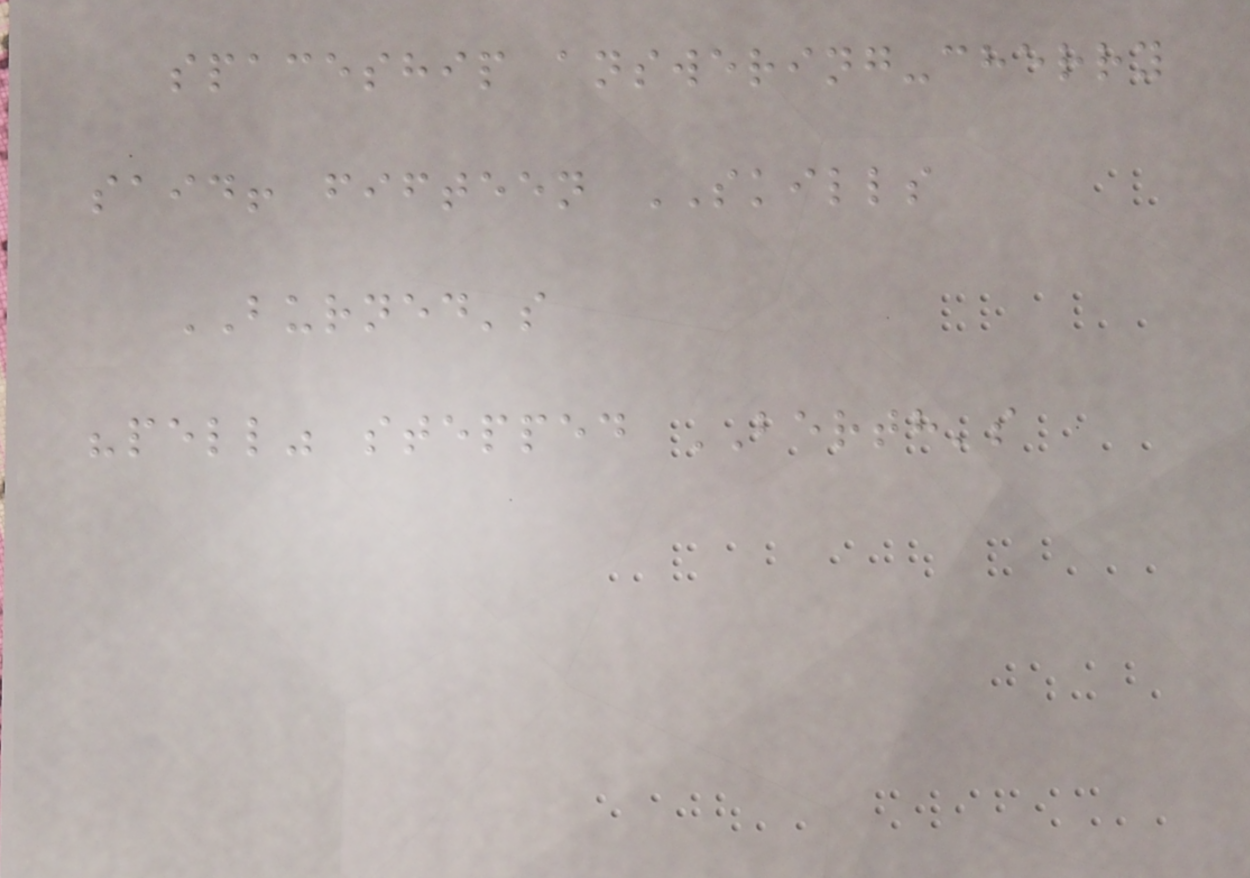spaceship answering-cherry
said! fifteen SKILLS
BURNED's
"pell" stepped BERTH's
